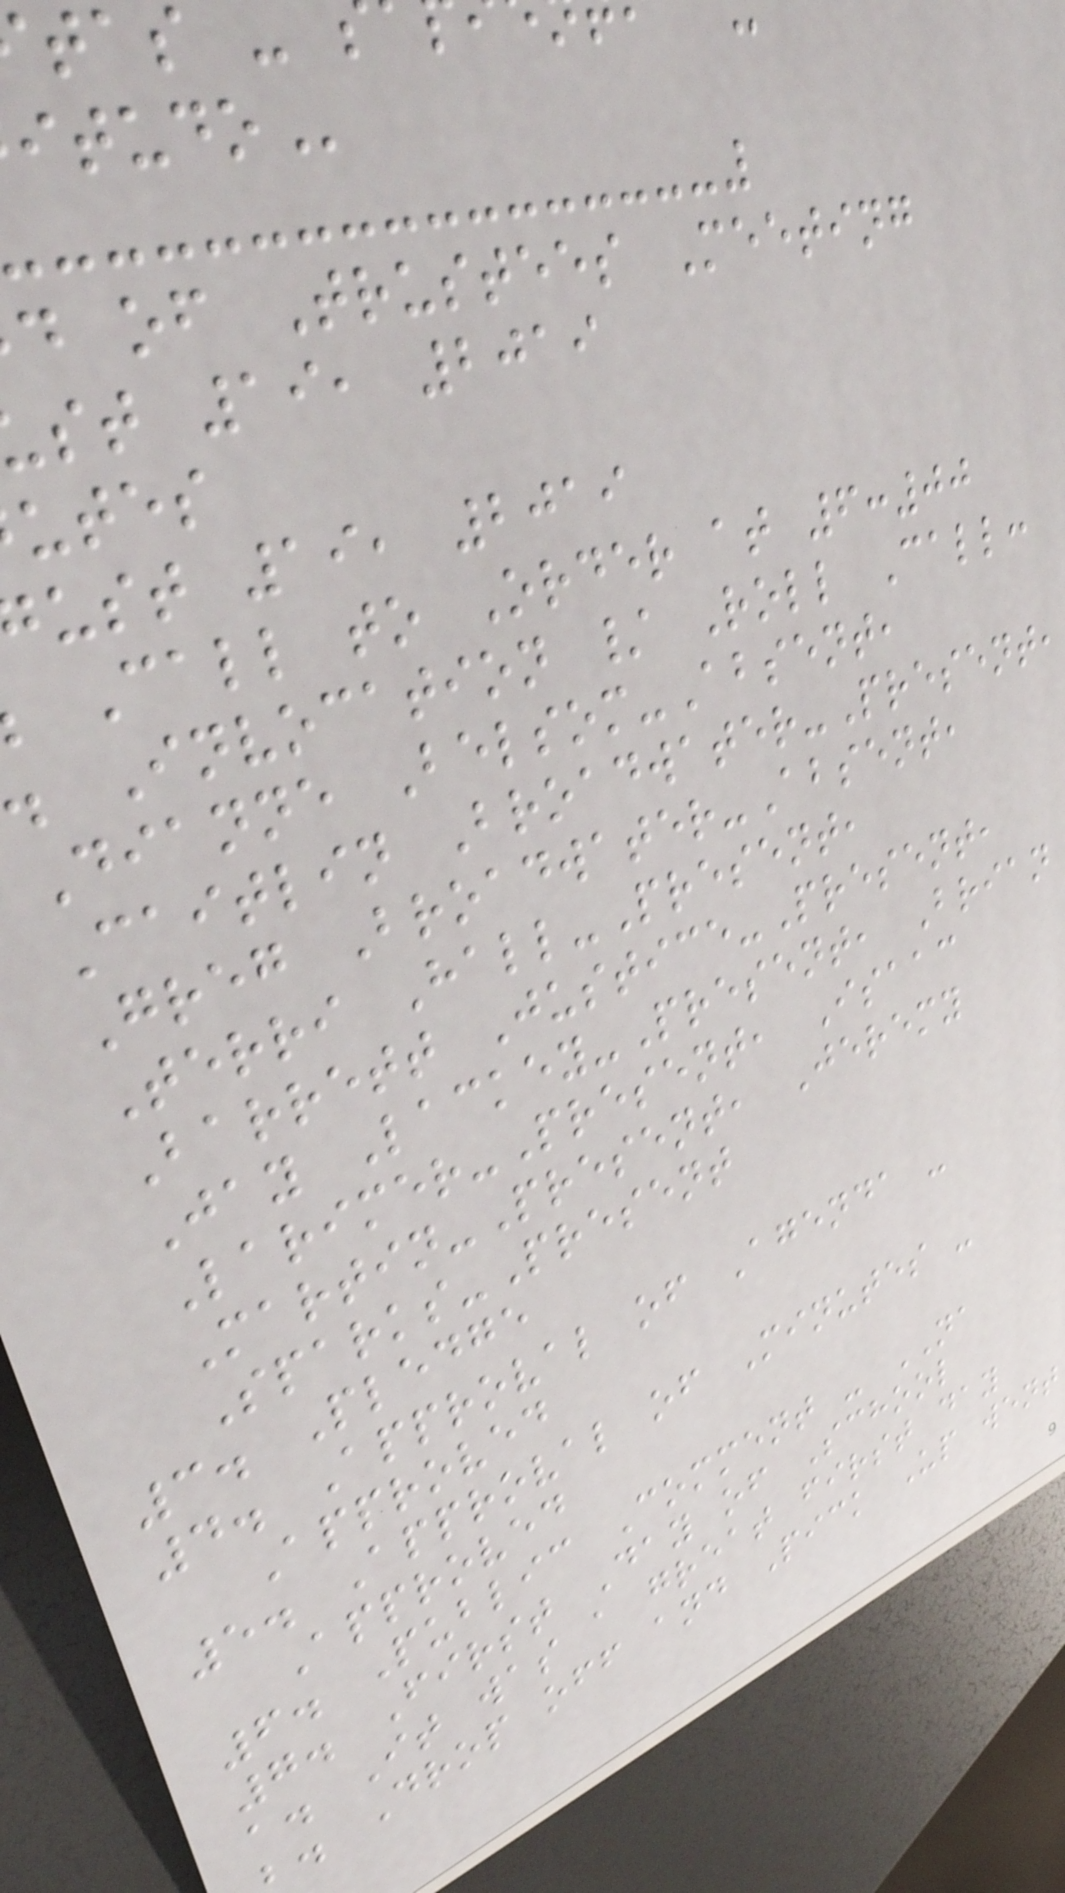d of Trustees Meeting
st 19, 2019
utes
ust 19, 2019
Call to Order at 6:00
Invocation / Roll Call:
Dianne Belsom-Absent,
Caitlin Broadwater-Present,
Greg Broadwater-Absent,
Terri Hall-Present,
Barrett Justice-Present,
Jay Lackey-Present, Brian
Larimer-Present, Isaac
Martin-Present, Jeremy
Sparks-Present
3. Pledge
4. Approval of Agenda -
Approved
5. Approval of Minutes -
Approved
6. Public Comment - NA
7. First Day of School
a. It was a great first day
. Drop off and Pick Up went
